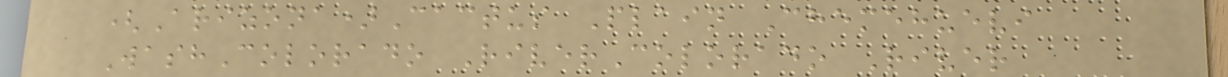(Arizona)Cactus Plain Chemehuevi
WashColorado RiverColorado River
